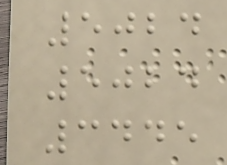5024
5024
3445
